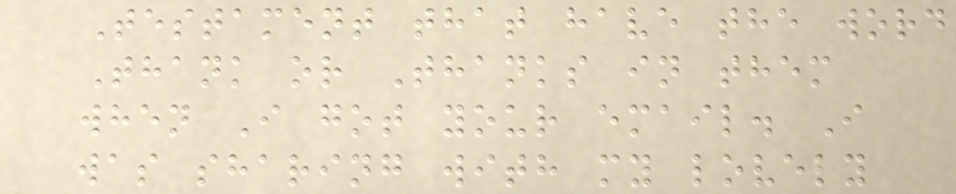Testament that have the word
Thank or Thanks in them
when I got your email. I
was sharing with my lovely
